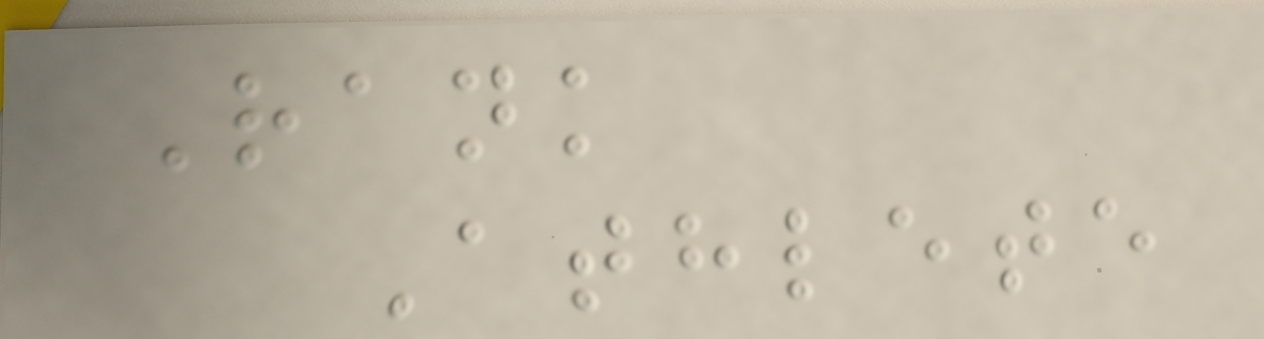Rank
Athlete
